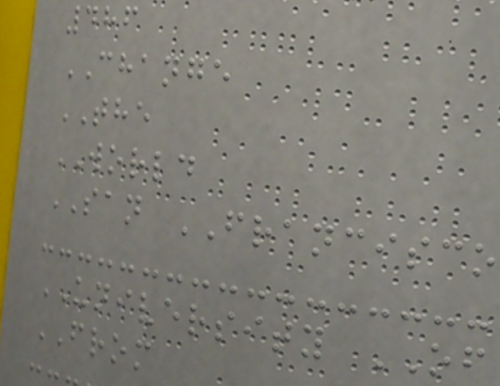486
CHANGE
THE
WORLD
SAN FRANCISCO
UNIVERSITY OF
FROM
